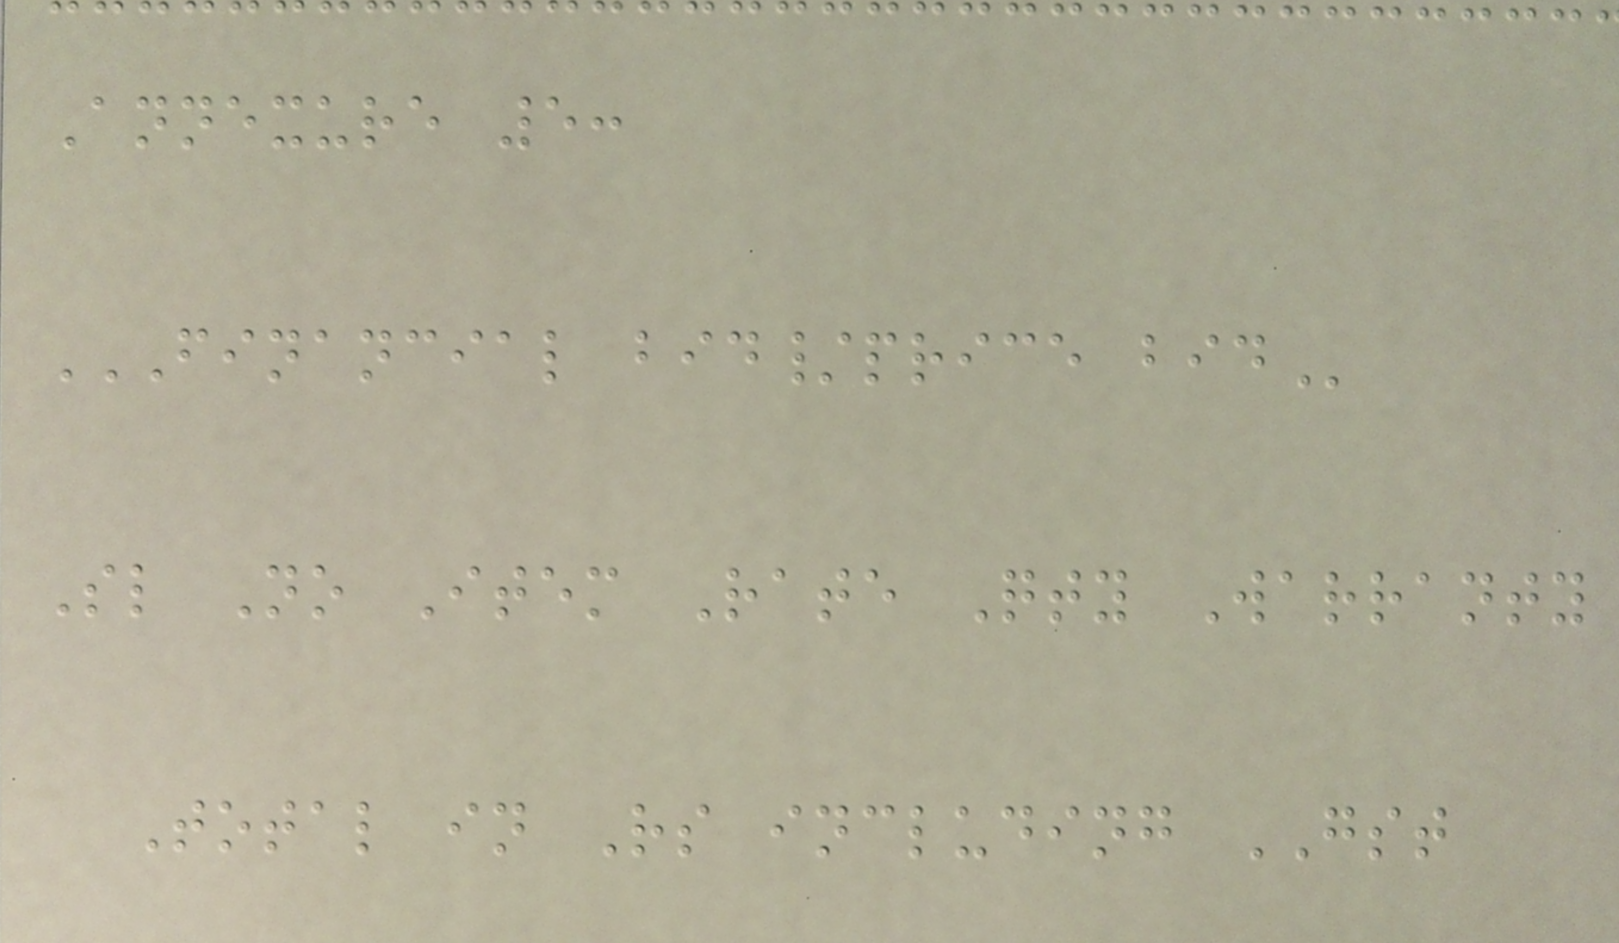Annexure 5:
FINANCIAL BID/PRICE BID
Sl No Item Rate Qty Warranty
Total in Rs including GST
